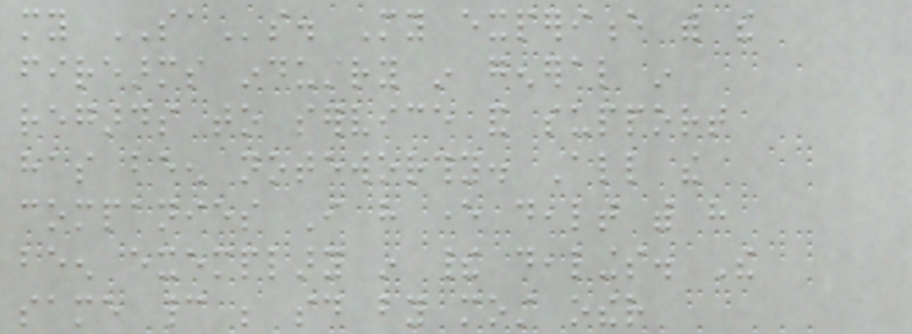my SAs. My experience with the
firearms industry in general in
regards to service and support
has been noteworthy. All the
companies I have ever dealt with have
been exemplary in their dealings. The
same cannot be said by most other
